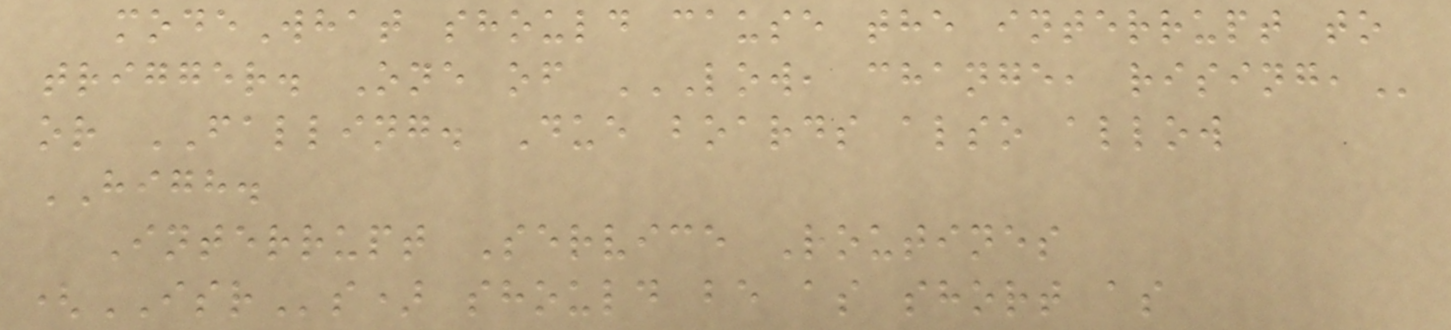modeWhat should cause the interrupt to
trigger. One of LOW, CHANGE, RISING,
or FALLING. Due boards also allow
HIGH.
Interrupt Service Routines
(ISRs) should be as short as
